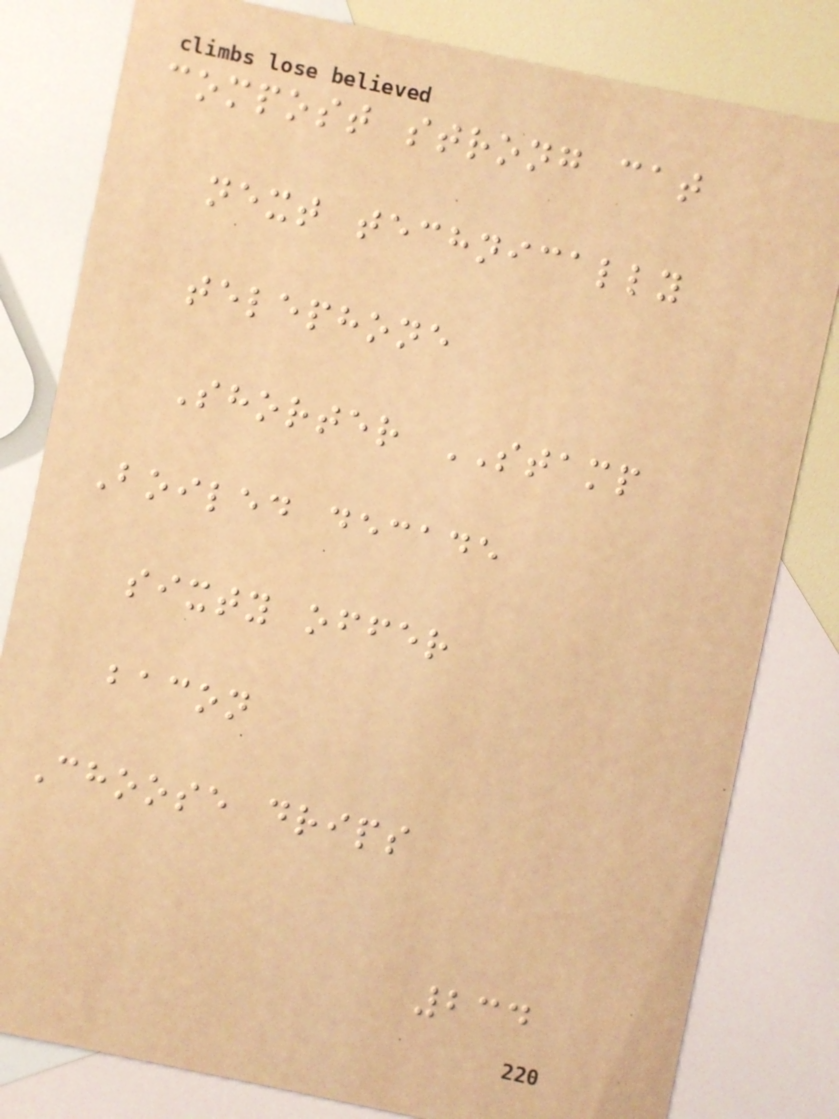compost strong cat
next technically
telephone
Shorter STAMP
Boiled decade
sixty offer
bacon
Choose drips
234
